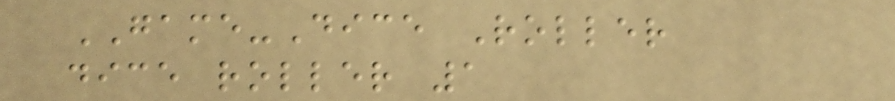GAME-Dice Roller
dice roller 1
